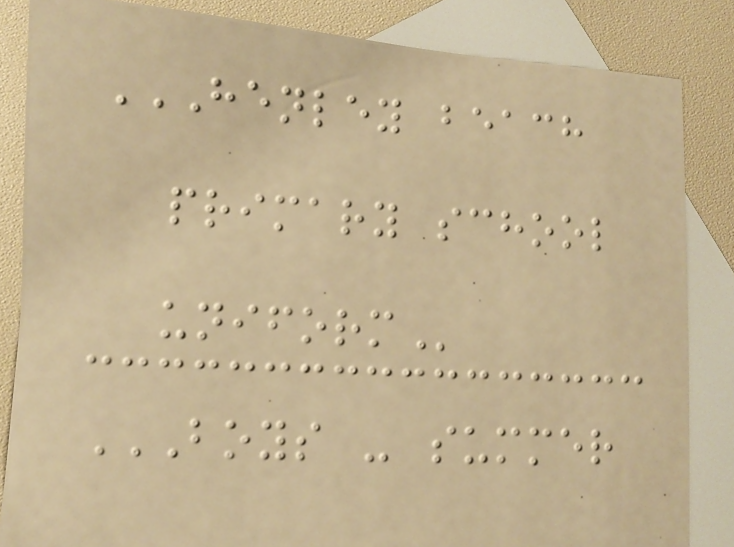HENLEY BEACH
PRIMARY SCHOOL
UNIFORM
BOYS - SUMMER
